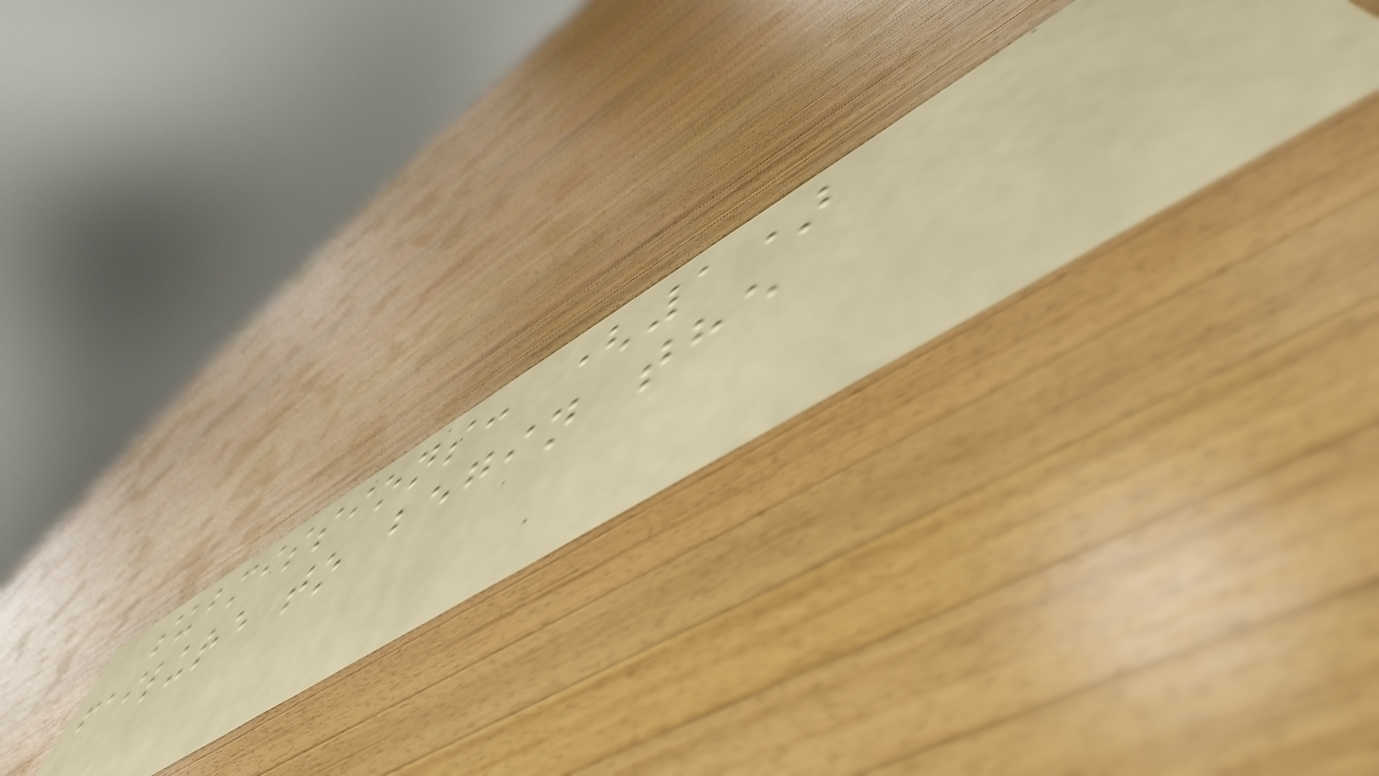submissions: (1)
failure to begin the
